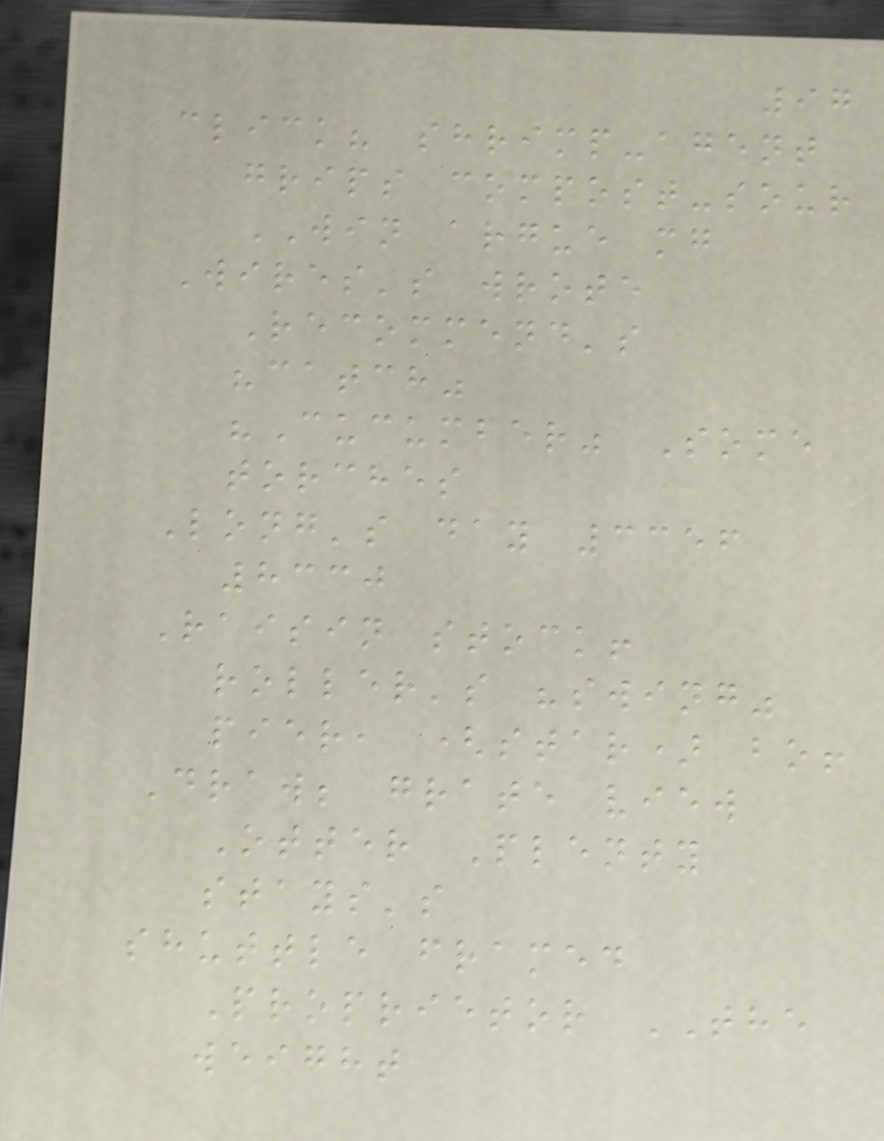97
click? shrimp-agent
grips compost-sour
WIN argue mg
Wires's wrote
Recommend's
"catch"
"Cucumber" Some
torches
Long's day 3356
8330
Raisin stock!
roller's "swing"
pier, (star) bo!
Draw; grate view
Otter Plenty
stays's
shuttle framed
Proprietor THE
weight
